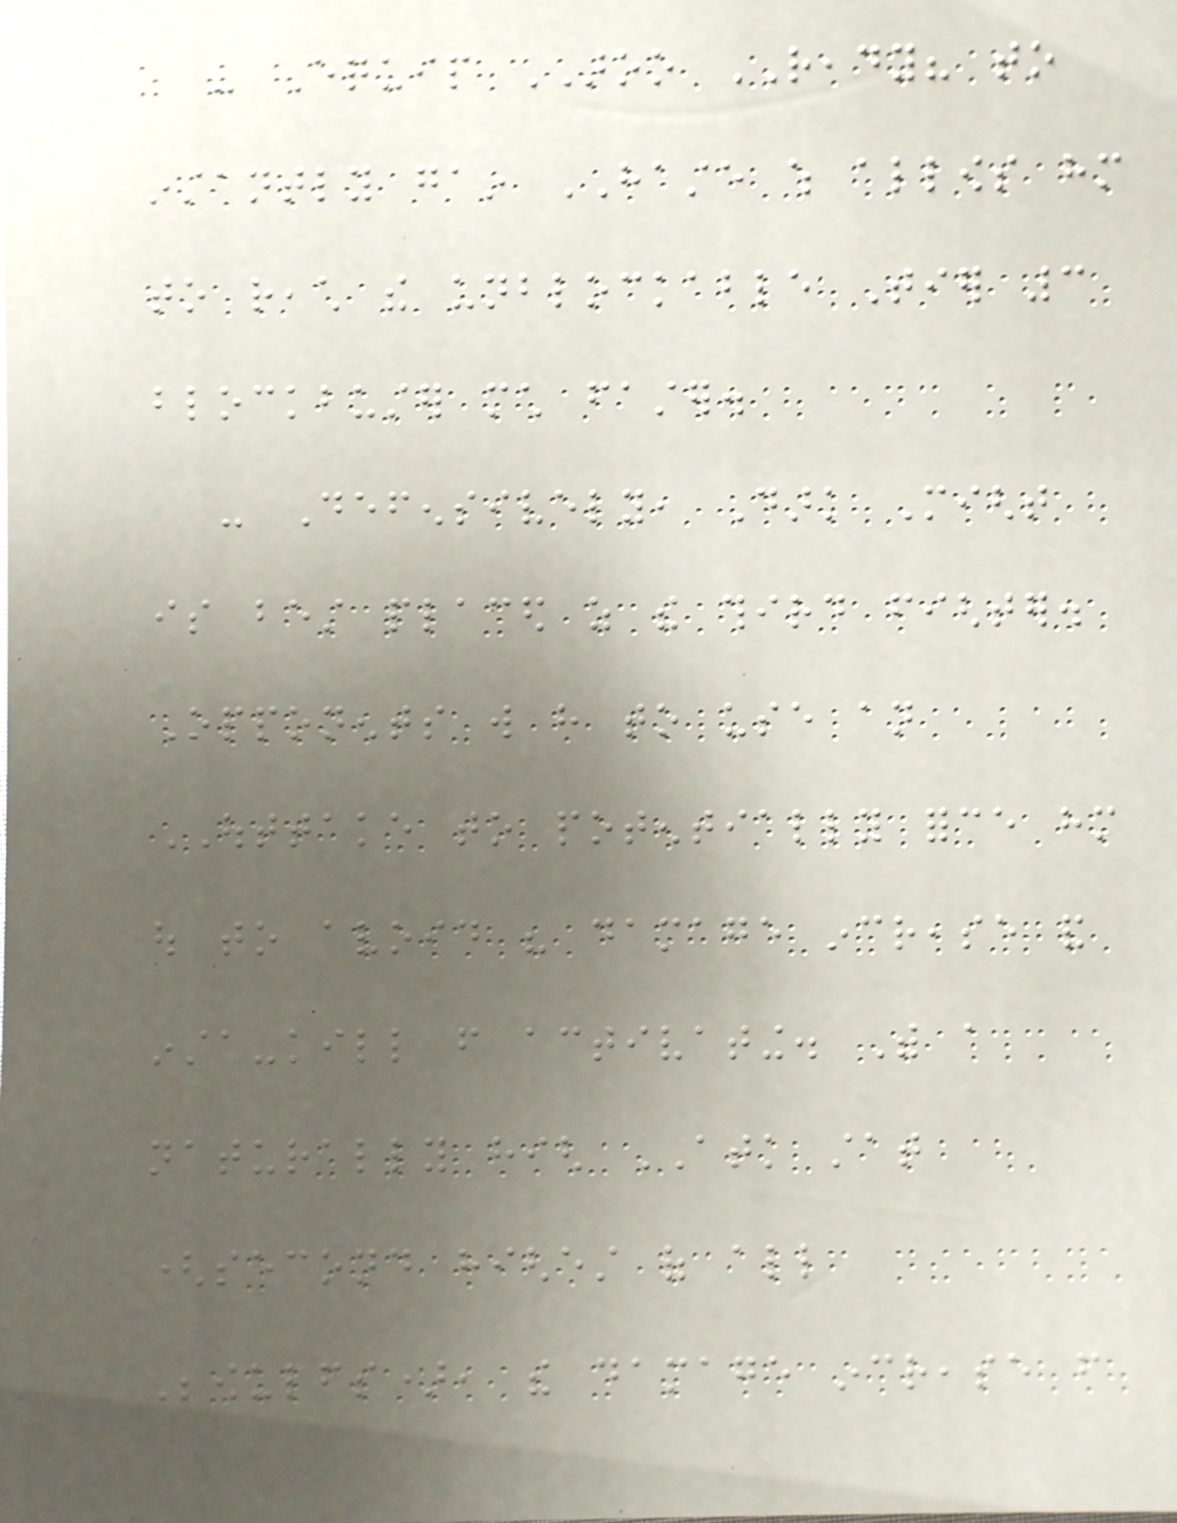- Equip AROO READY? to
instantly gain HASTE which allows him
to reach the unblockable Tier 3
blockbuster much faster.
- Defensively, Dark Might
is best placed as the third fighter.
Opponents will have to use an
OUTTAKE to potentially force him
out to avoid his damage increase and
insta-kill from activating. With a
naturally high ATK stat
(second highest of all
Beowulfs), the damage increase from
